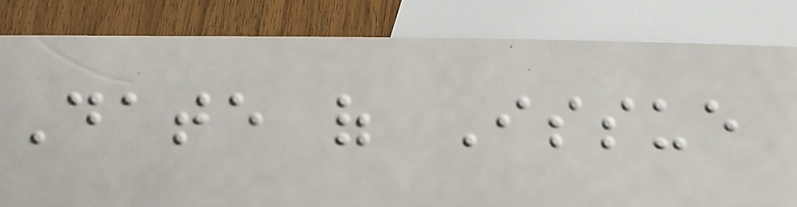Date of Issue
